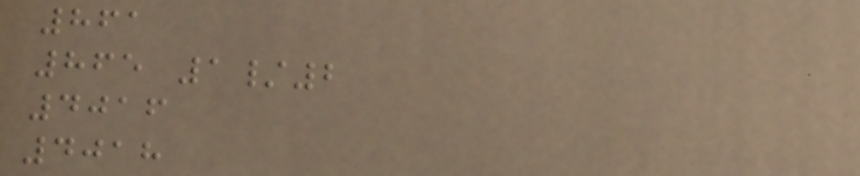861
865 1/2
4016
4018
